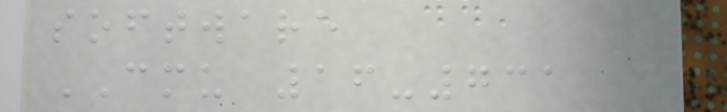software
CMU 16-731
